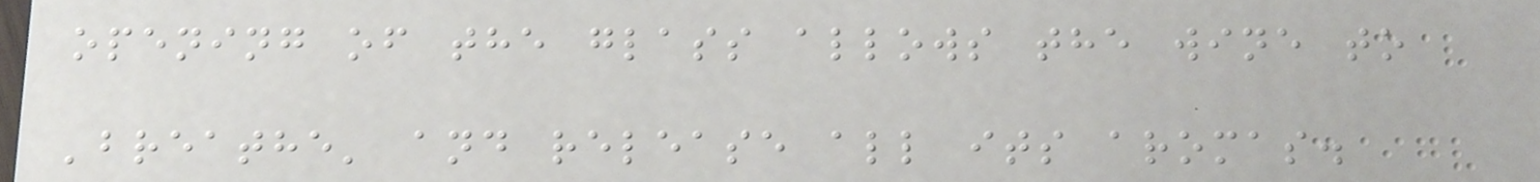opening of the glass allows the wine to
'breathe' and release all its aromas.
